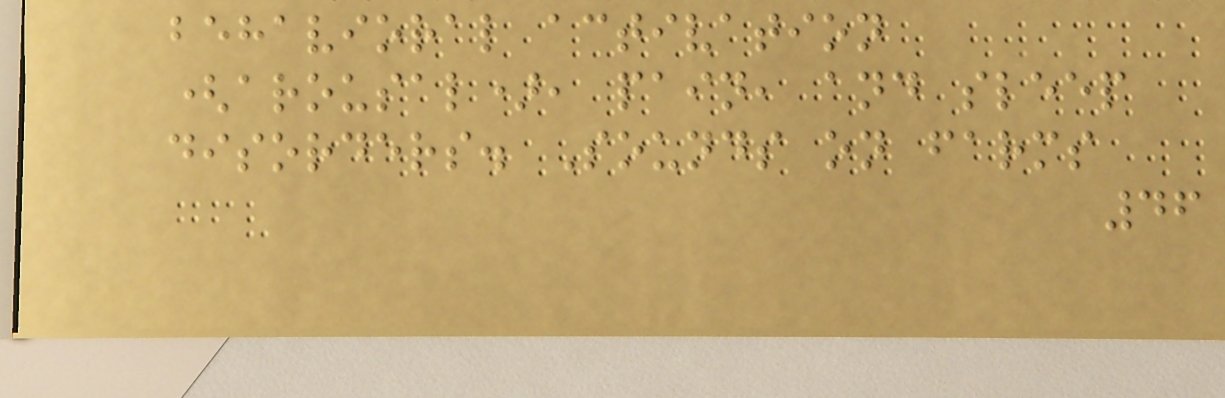behavioral activation
(arousal), pain, and sleep
disorders. Sounds on farms
46
